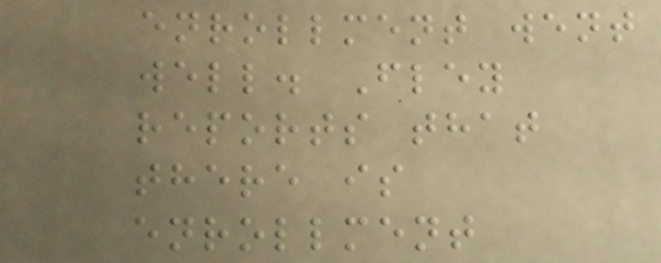enrollment went
well. Fley
reports that
there is
enrollment
